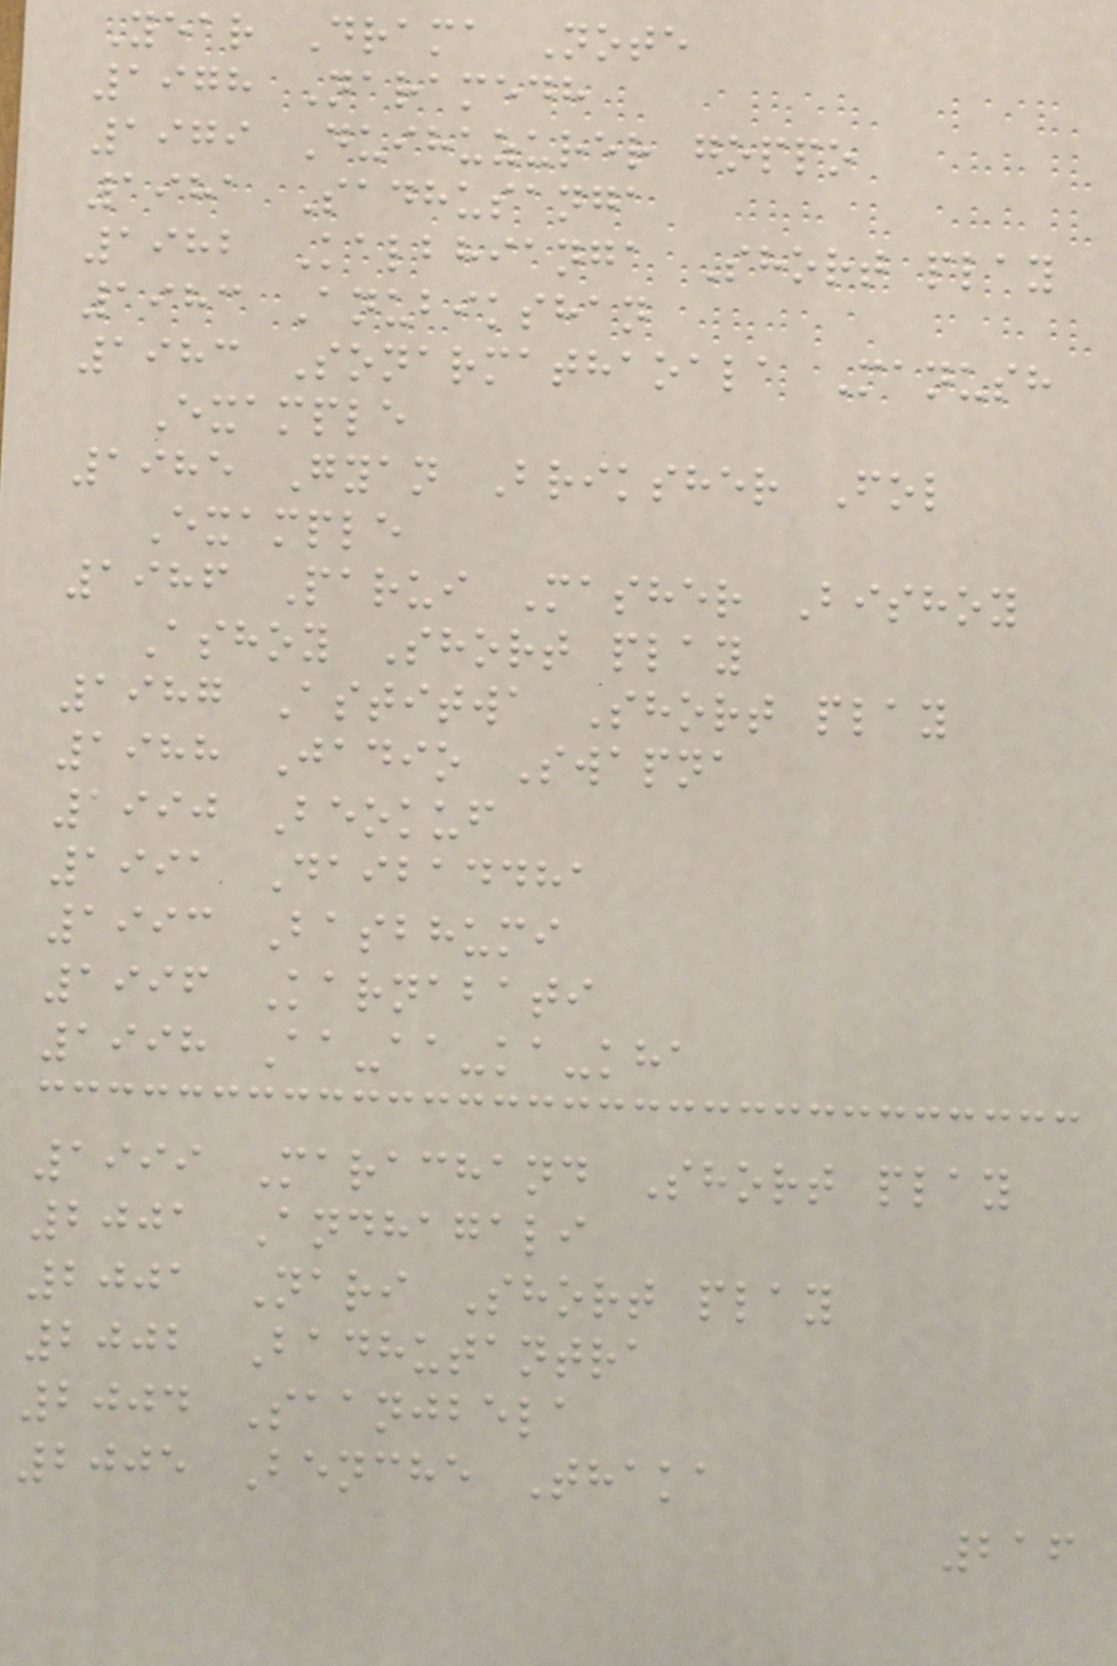Year Drama Note
1978 Naramedh
1979 Duihuzurer goppo
1981 Sadhusanga
1982 Kalbhianga Short play
1983 Anubikshan
1983 Sonarmathaoala Manush
Example
1985 Gyan Briksher Fol
Example
1986 Parui Masher Bishoy
Ashoy Short play
1987 Astitwa Short play
1988 Jadio Swapna
1990 Beokuf
1991 Daibaddha
1993 Basbhumi
1996 Karnabati
1998 Aa-aa-ka-kha
1999 Marachand Short play
2001 Andhagali
2001 Nari Short play
2002 Badhutantra
2004 Saanjbela
2005 Benche Thaka
216
